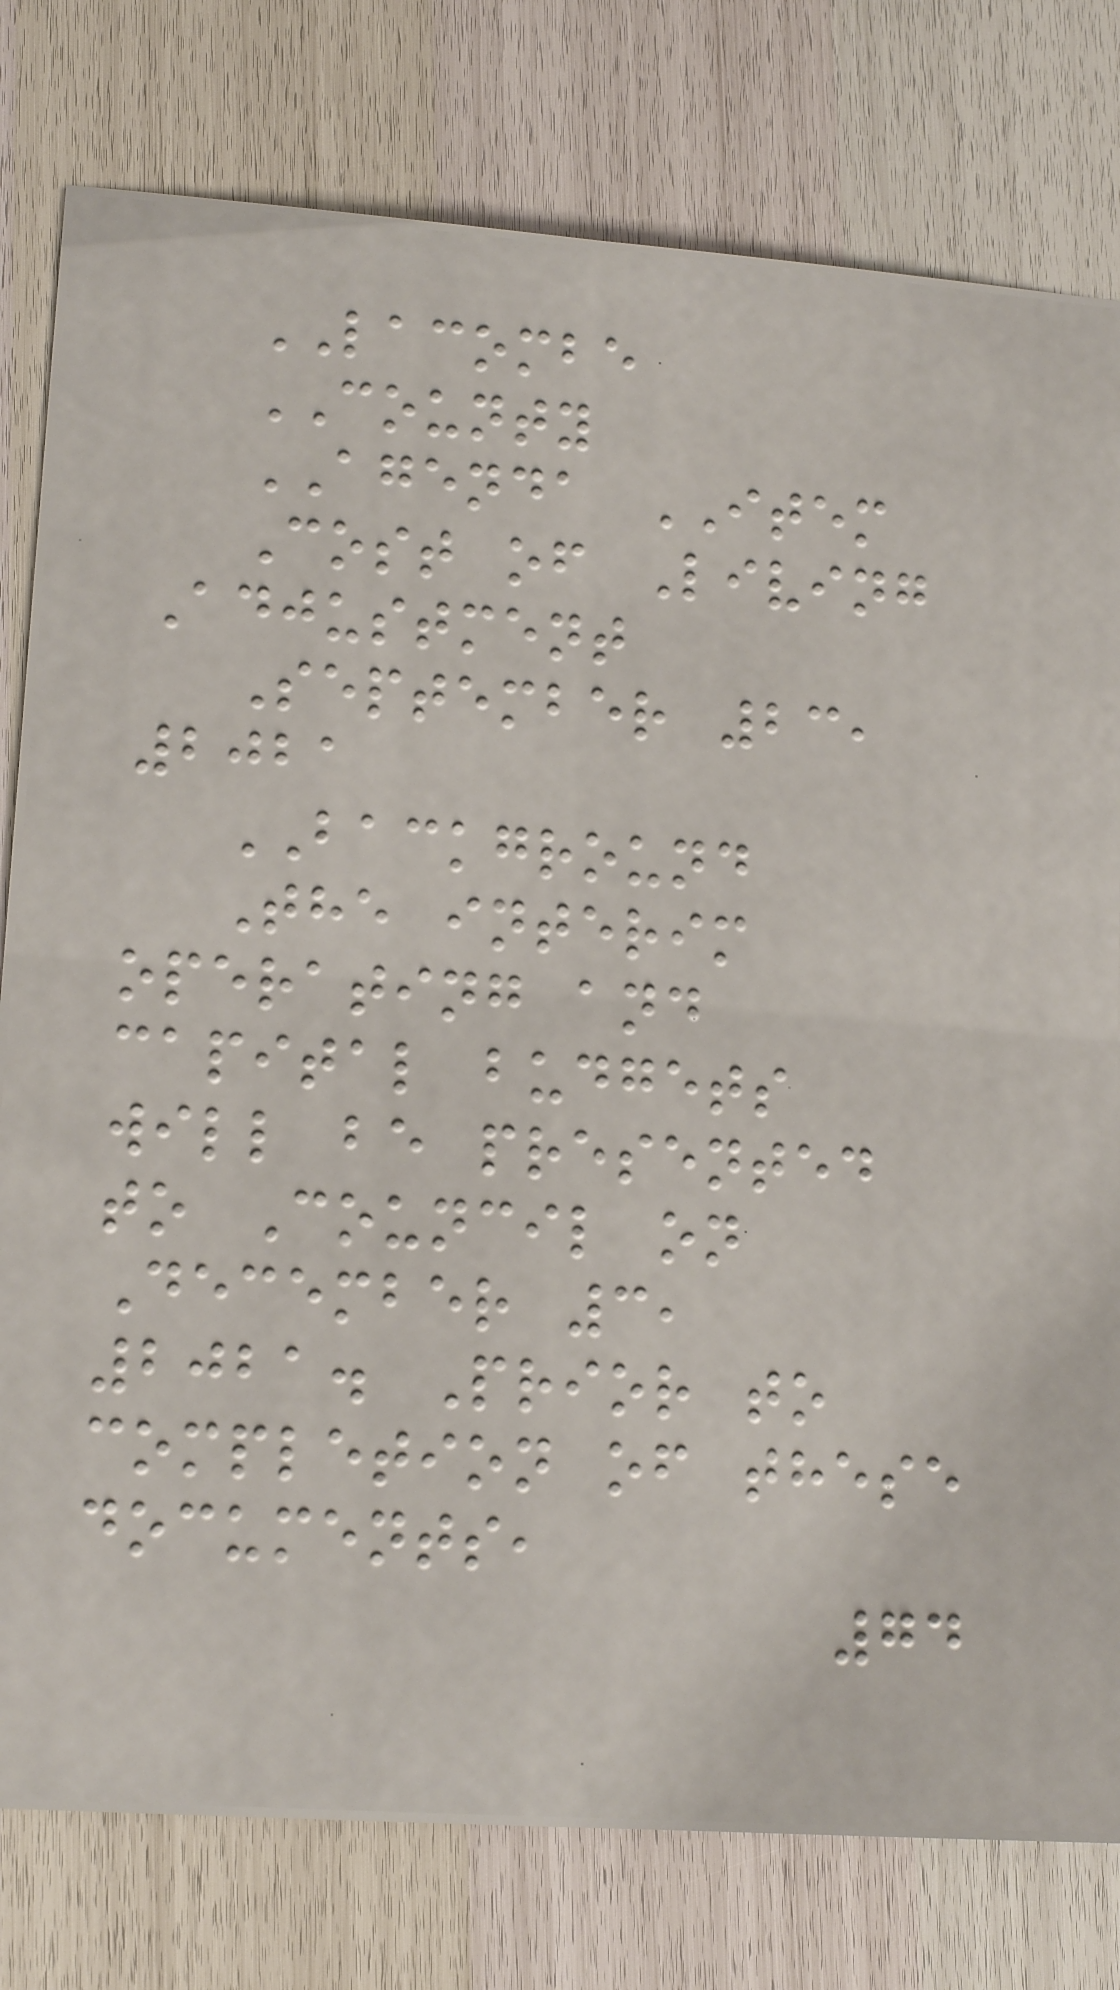LACOMBE
COUNTY
AGENDA ITEM
Cost of Living
Adjustment
September 23,
2021
BACKGROUND
The interim
operating and
capital budgets
will be presented
to Council on
December 3,
2021. Prior to
completion of these
documents,
74
